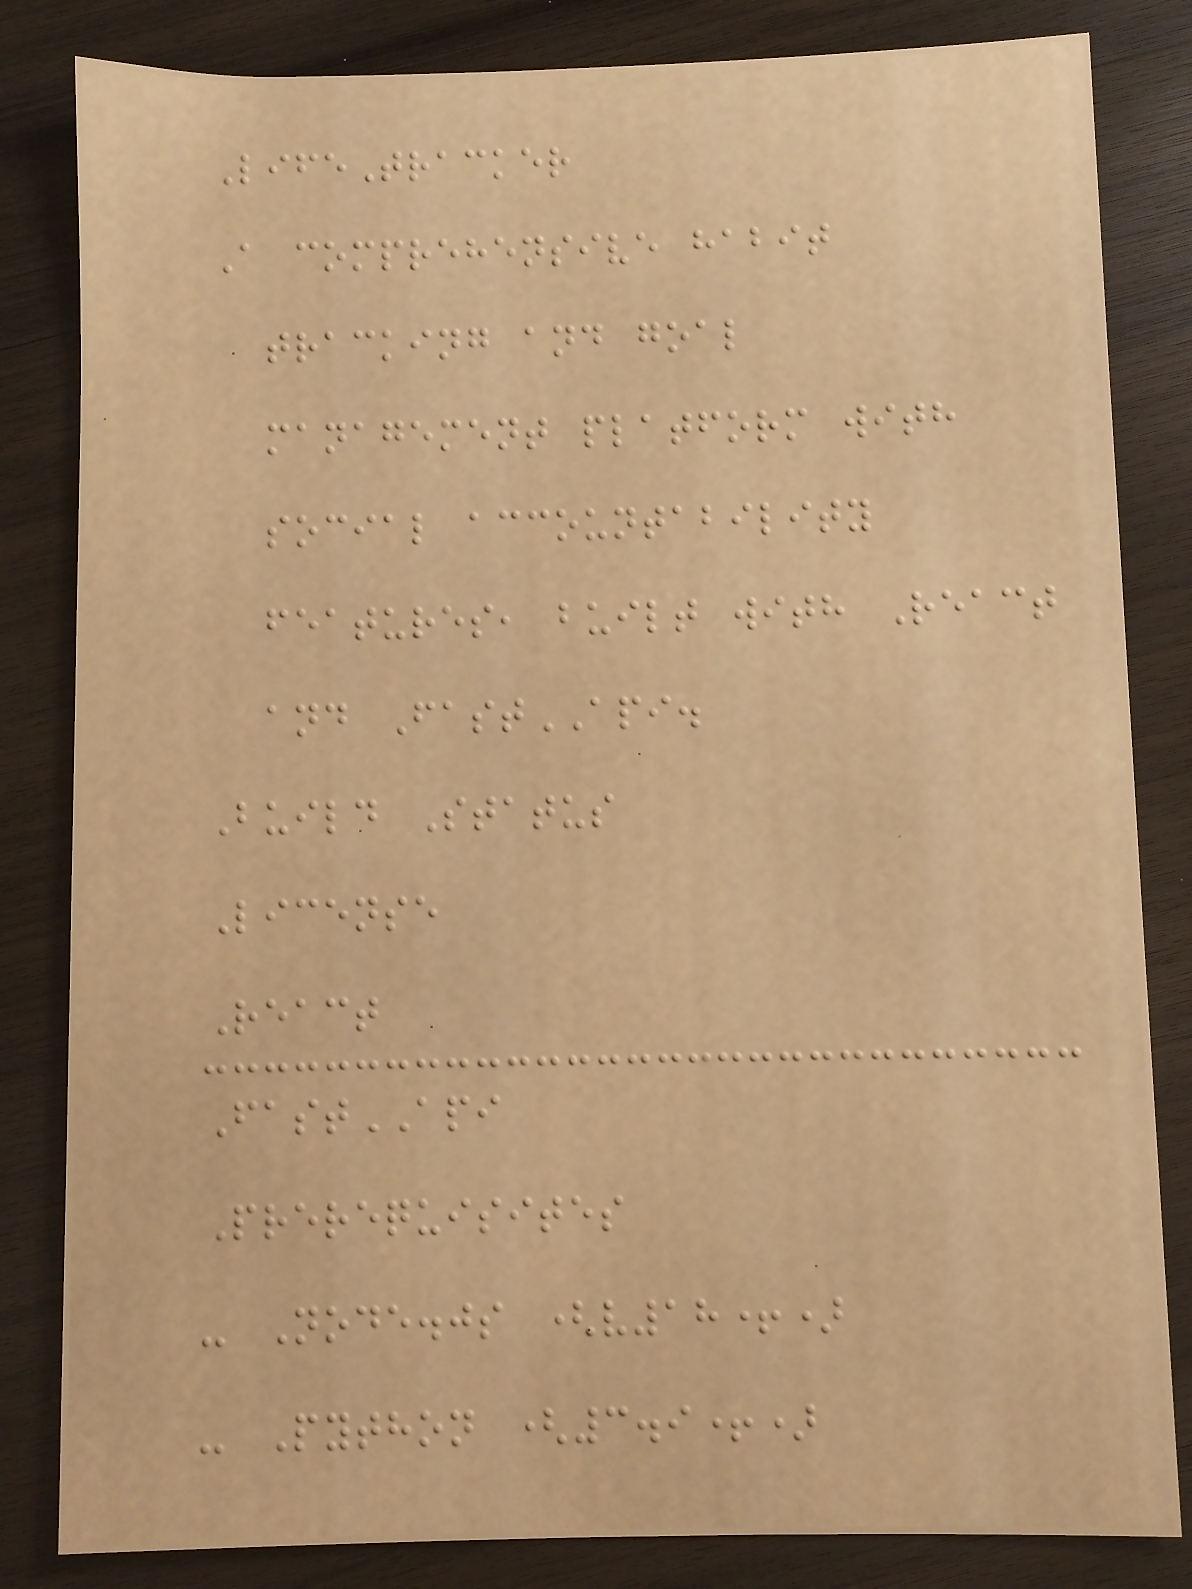LifeTracker
A comprehensive habit
tracking and goal
management platform with
social accountability
features, built with React
and FastAPI.
Build Status
License
React
FastAPI
Prerequisites
- Node.js (v18+)
- Python (3.9+)
